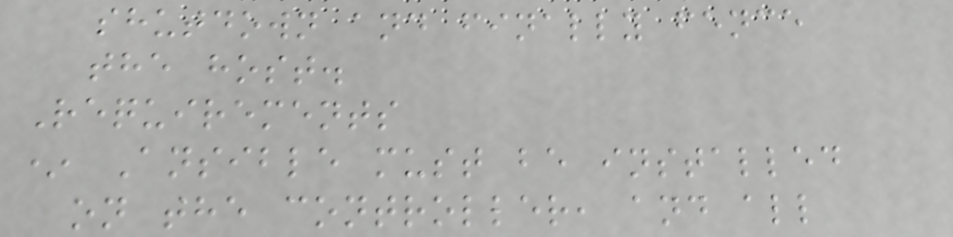shutdown and finally fence
the host.
Requirements
* Ansible must be installed
on the controller, and all
